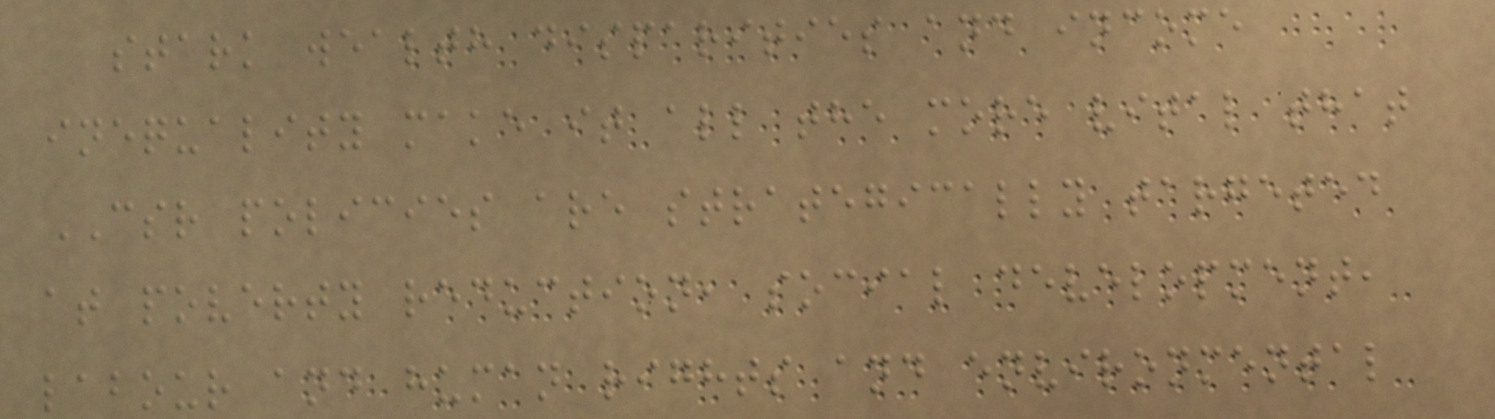stark wealth disparities and income
inequality make it all the more vital that
CSR policies are strategically targeted
at poverty reduction, social development,
labour and human rights and environmental
